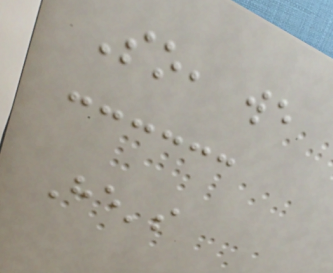So, we
He's
